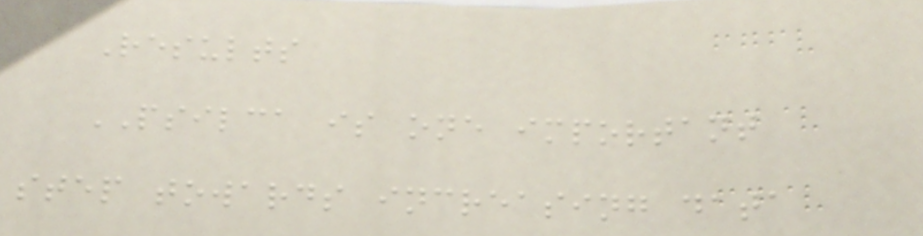Results
PSILCA is one important
step towards increasing data
